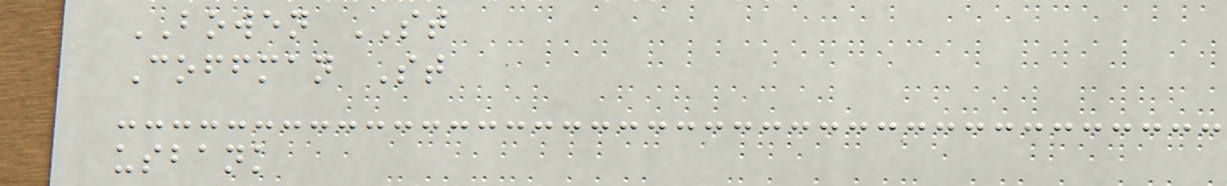BOWEN ST
Coffman St
usbank
